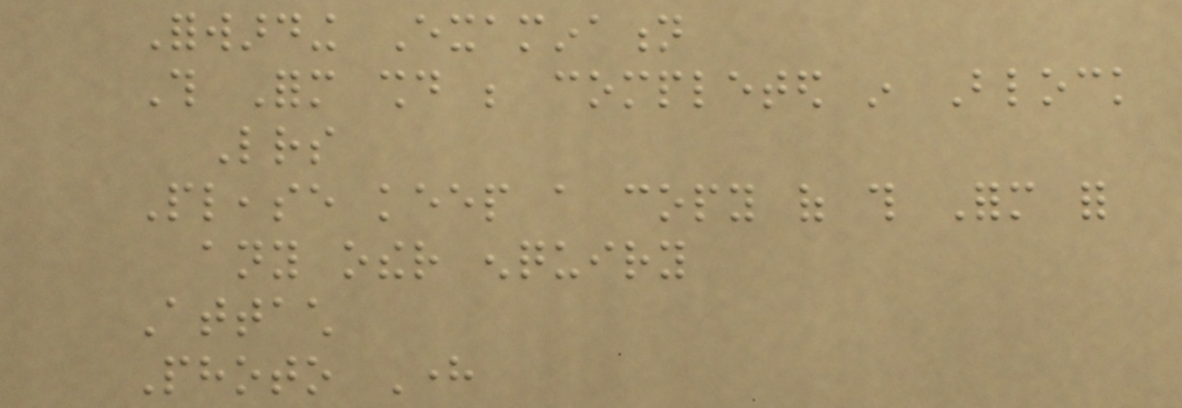Forwarding Examination
This Form should be completed in Block
Letters
Please keep a copy of this Form for
any other enquiry
Attach
Photo Here
